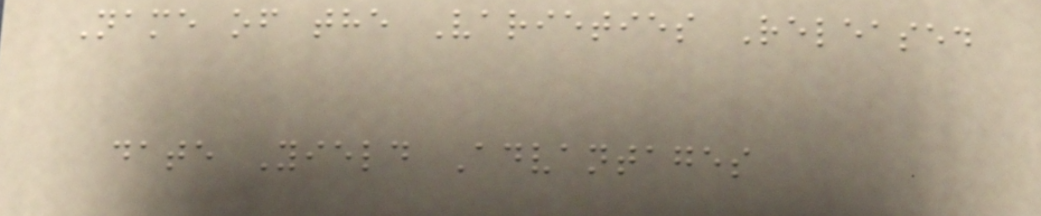Name of the Varieties Released
date Yield Advantages
